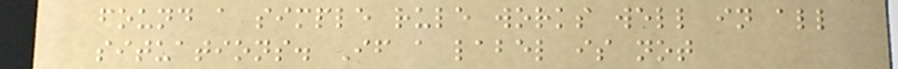found a simple rule works well in all
situations. If a label is not
